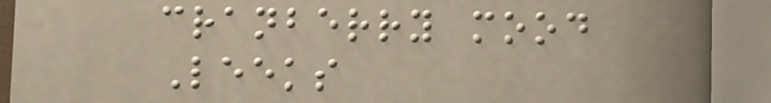cranberry mood
Leeks
